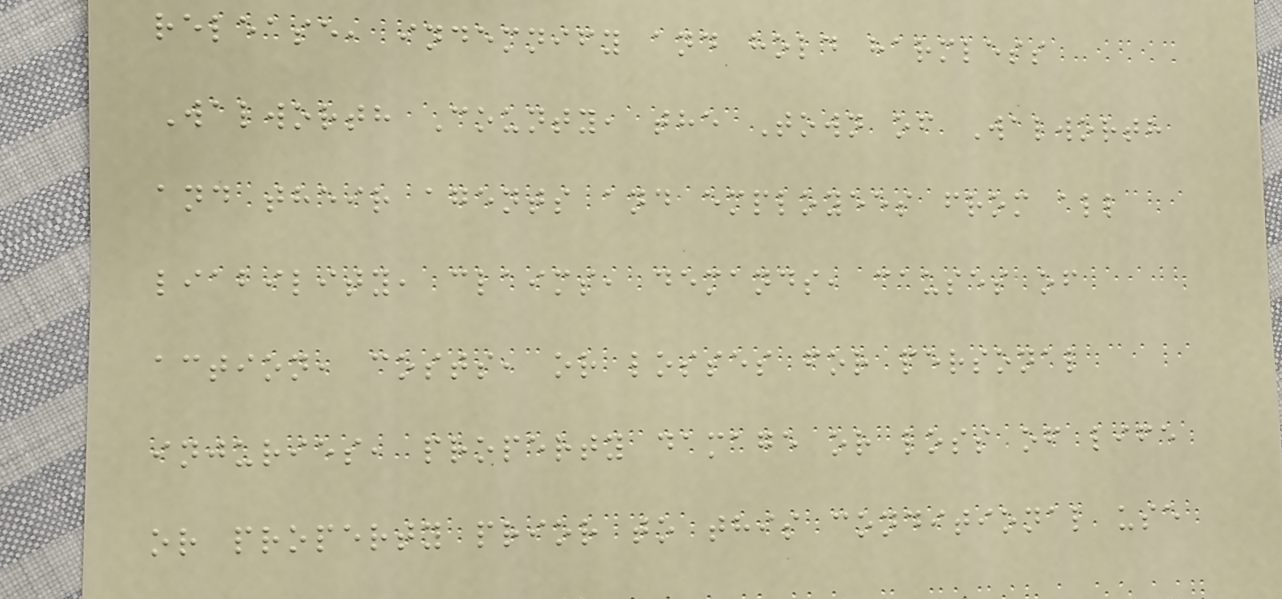release, indemnify and hold harmless
Walworth County, the Town of Walworth
and their agents and employees from all
liability, claims, demands, causes of
action, costs, or losses for personal
injuries, property damage or loss of life
or property prior to this conditional use
